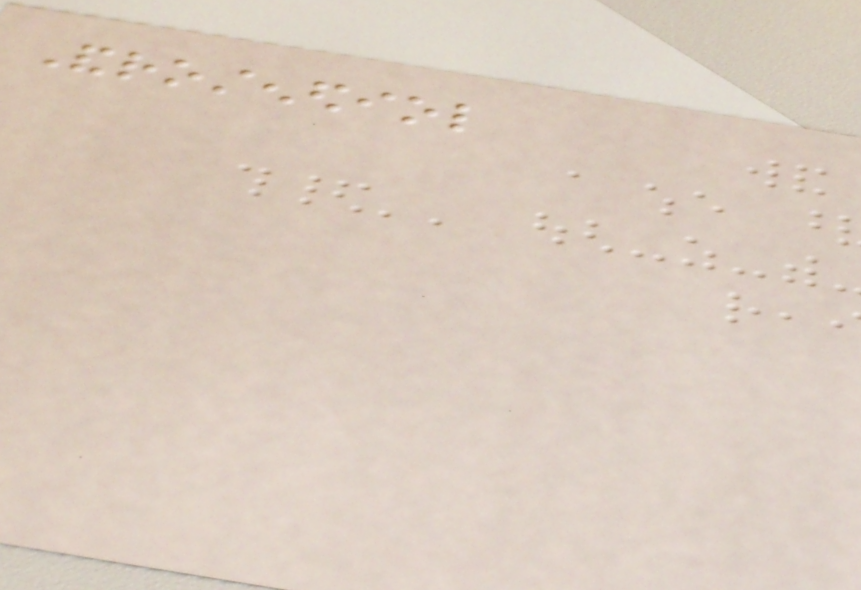Androstenediol
